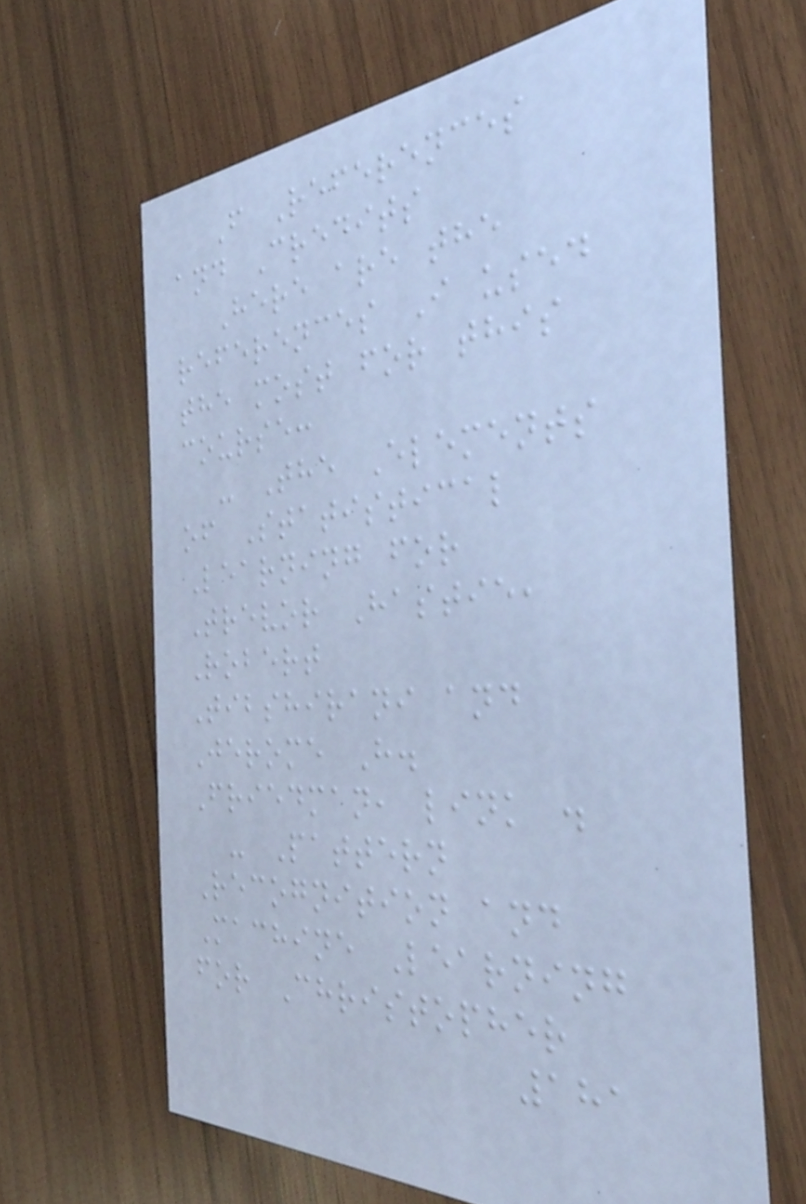F References
and Credits
Here are the
references I used
the most for this
course:
- The Elements
of Statistical
Learning for
Trevor Hastie,
Robert
Tibshirani and
Jerome H.
Friedman, link .
- Pattern
Recognition and
Machine Learning
for Christopher
181
